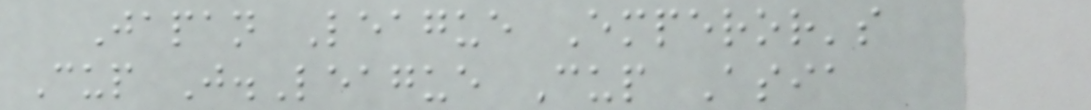Japan League Emperor's
Cup J.League Cup Asia
